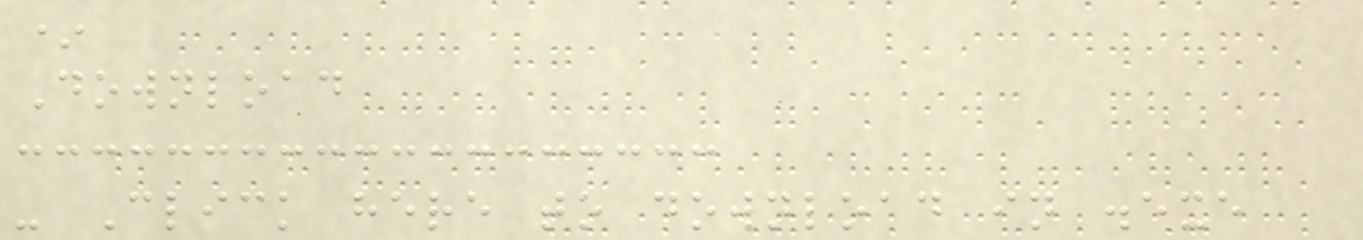*
Download
- Click here to download in .exe
